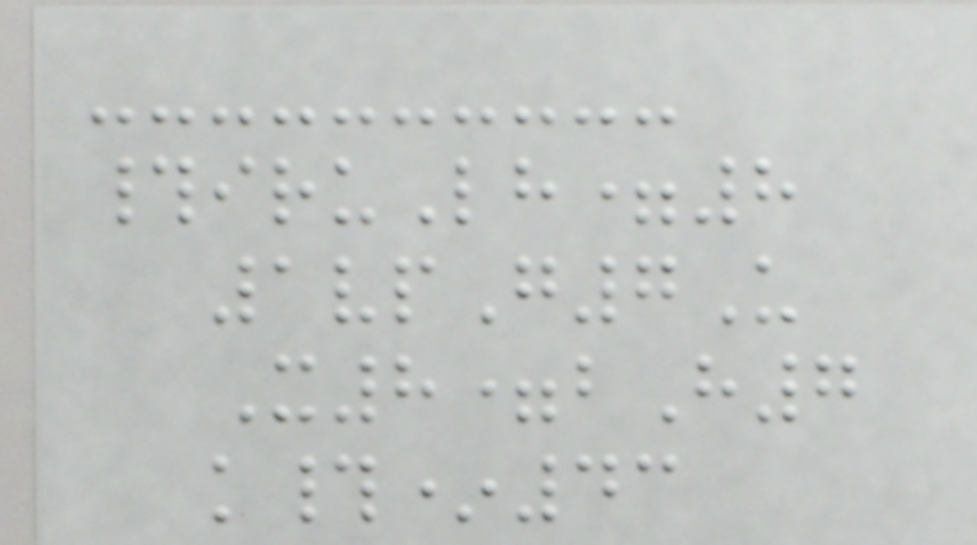#iruLh=8
1vpG7U
X8=bH7
k#*43
